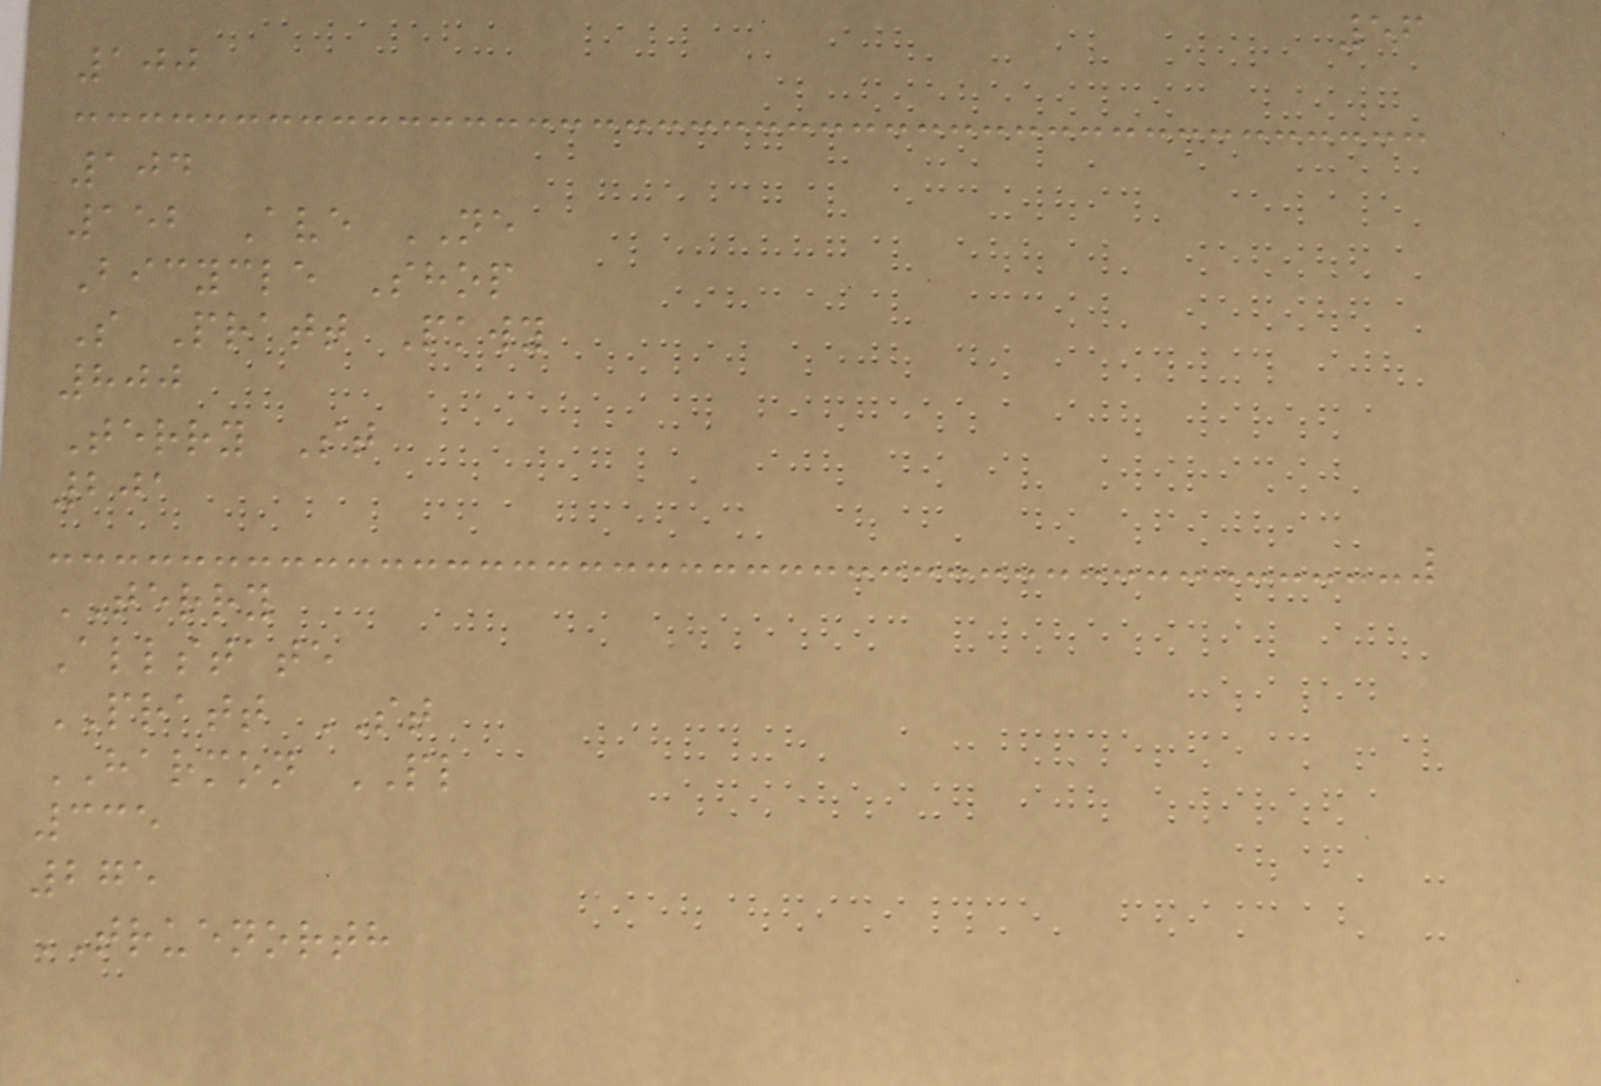56
100
104
152 Ave NE
Bicycle Shop
S Pratt Pkwy
800
Terry St
201
TERRY
Allstate
PRATT ST
HARMON PL
335
275
TRUENORTH
